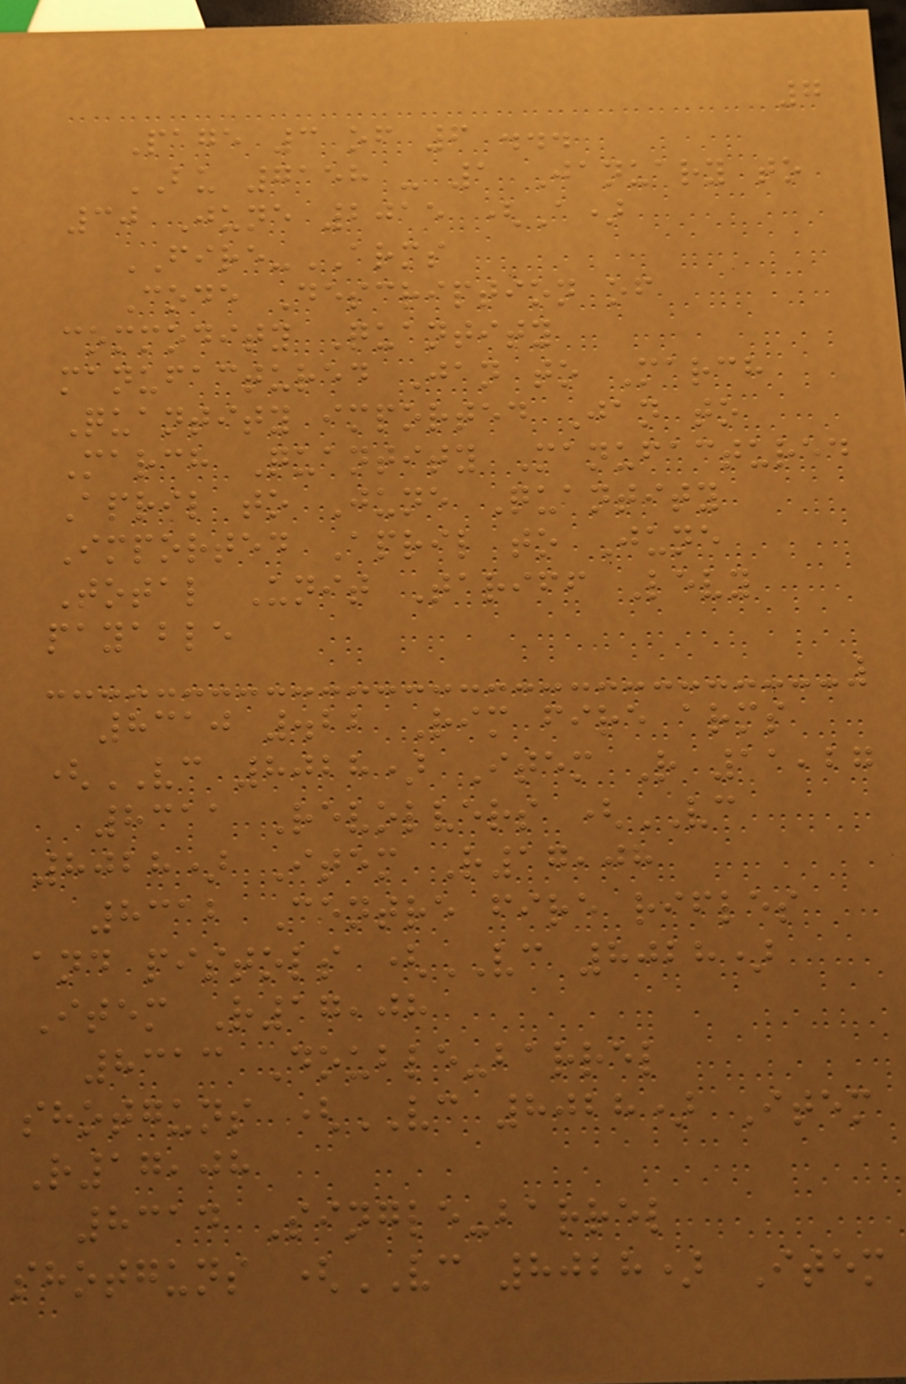7
Page 3 of 6 ...
BU 7158 - 1 January to
30 June 2015 (A)
FIRE-ARMS
Code Description of
commodity Quantity
manufactured Jan to March
Quantity imported Jan to
March Quantity Manufactured
April to June Quantity
Imported April to June
Total Unit Tariff Levy
payable
8310 .22 Rim fire arms
(VC 8028) Item R 11,27
8311 Revolvers (VC
8028) Item R17,08
8312 Centre fire rifles
and pistols (VC 8028)
Item R17,08
8313 Double-barrel
shotguns (VC 8028) Item
R17,08
8314 Single-barrel
shotguns (VC 8028) Item
